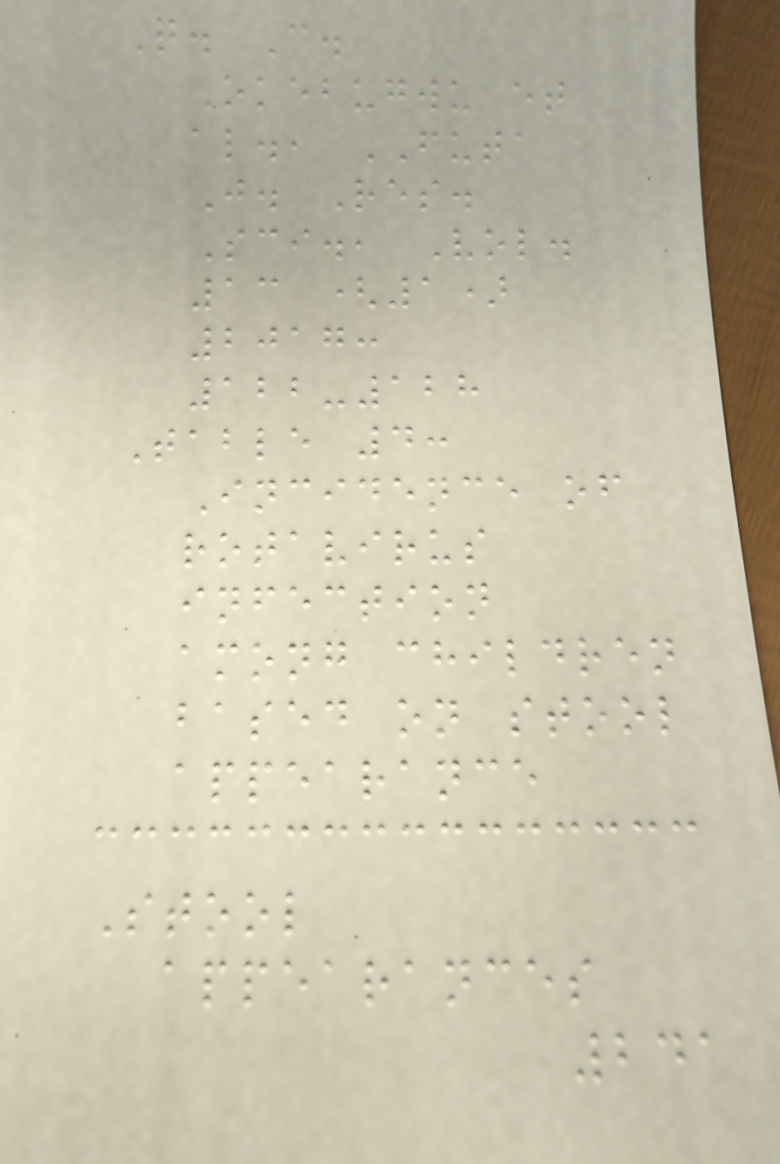Q. C.
Okebugwu et
al., FUTA
J. Res.
Sci., Vol.
13 (1)
2017:
122-128
Table 4:
Incidence of
rotavirus
infection
among children
based on stool
appearance
Stool
appearances
241
